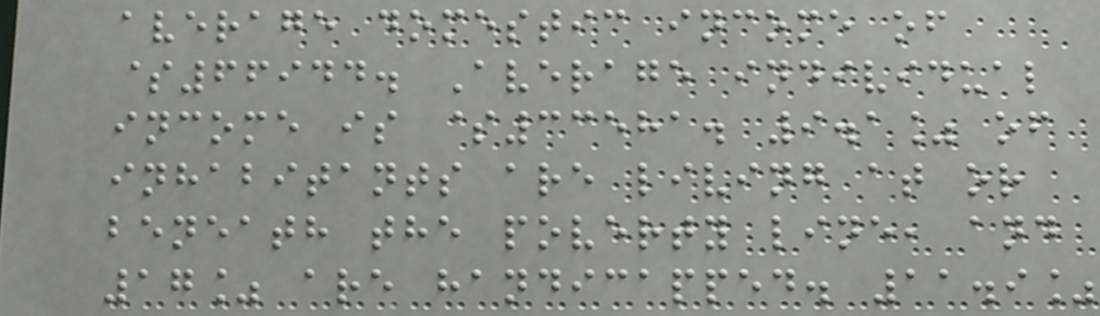average domestic income of
$66944. Average individual
income is $33581. 9.1% of
inhabitants are living at or
beneath the poverty line, and
17% are handicapped. 11.9%
